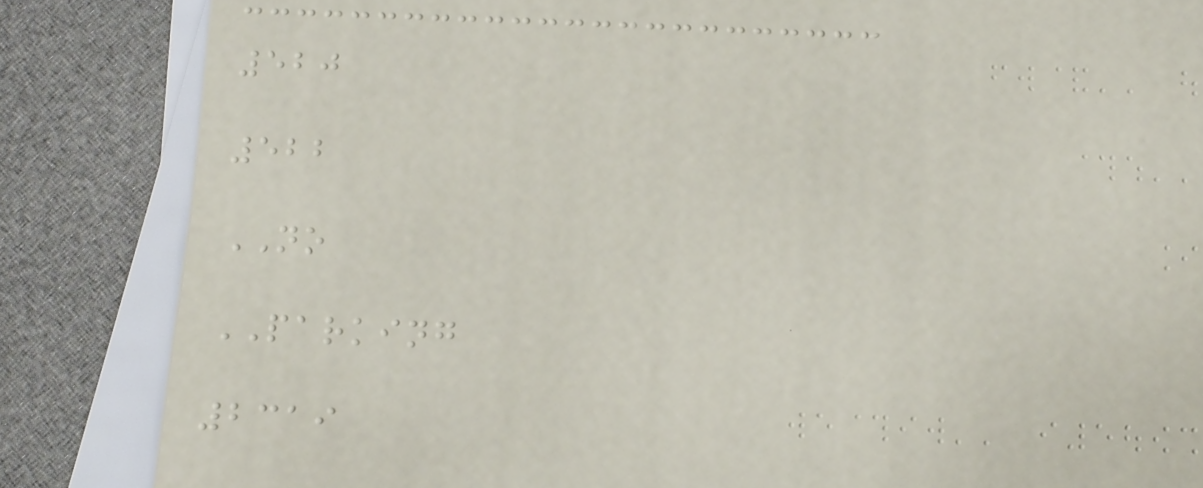520
522
NO
PARKING
2319
